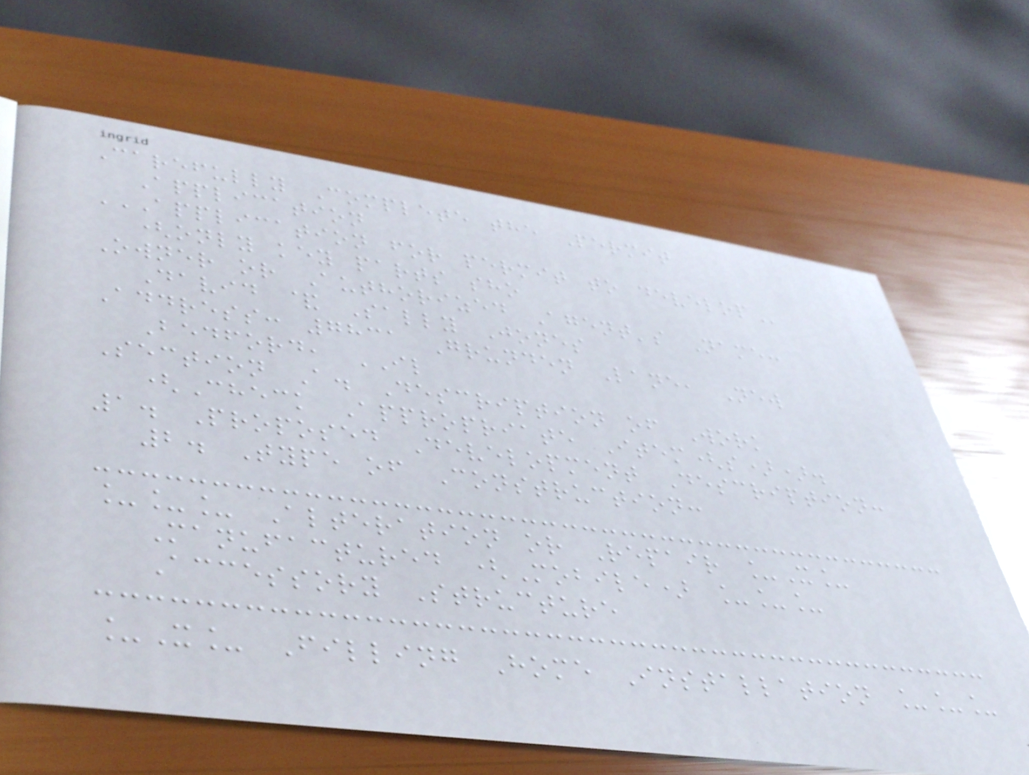Carefully Complete the Permit
Application
APPLICATION FOR PERMIT TO DEVELOP
(only key parts sho
Owner or Authorized Agent's Name:
David & Sally Jones
Address: 7831 Grunden Lane, New
Bedford, IL
Section A. Description of Work
(Check Appropriate Item(s)).
1. Proposed Development Description:
2. Type of Construction:
___ Alteration or Repair _X_
Manufactured (Mobile) ___
Accessory Structure
_X_ Filling Home Installation ___
